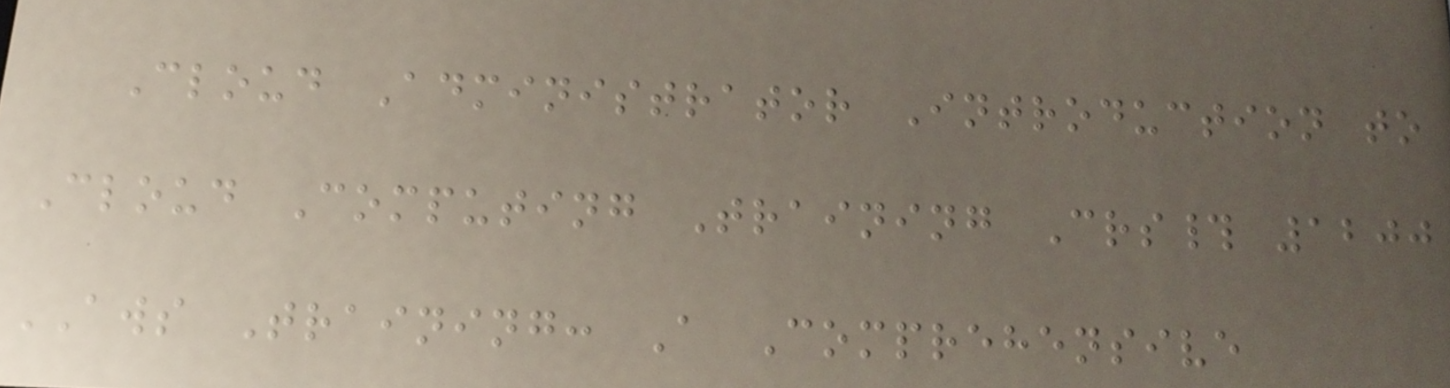Cloud Administrator Introduction to
Cloud Computing Training Crs# 1200
AWS Training: A Comprehensive
